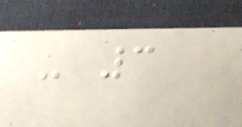- 3
